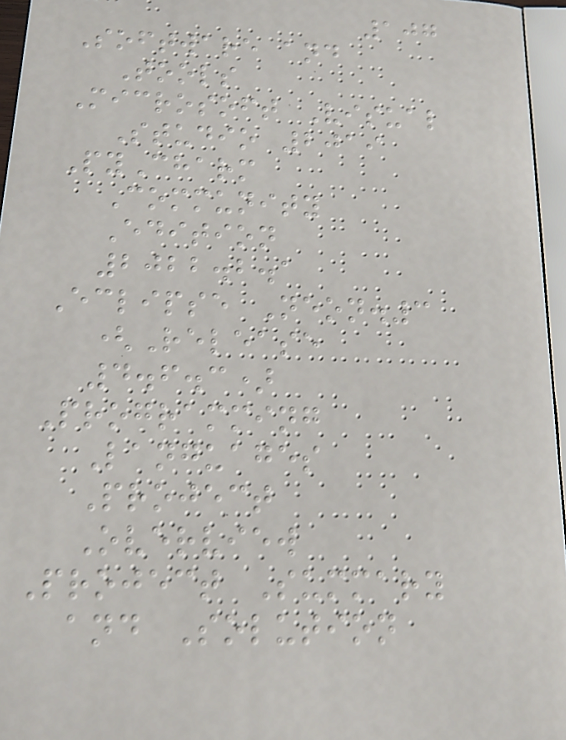107
Software and
Tools
Microsoft Visual
Studio 2019
PyCharm
Community
Edition
2022.2.1
Eclipse Neon.3
(Release
4.6.3)
Programming
Languages
Project
Overview
Project Summary
and Solution
